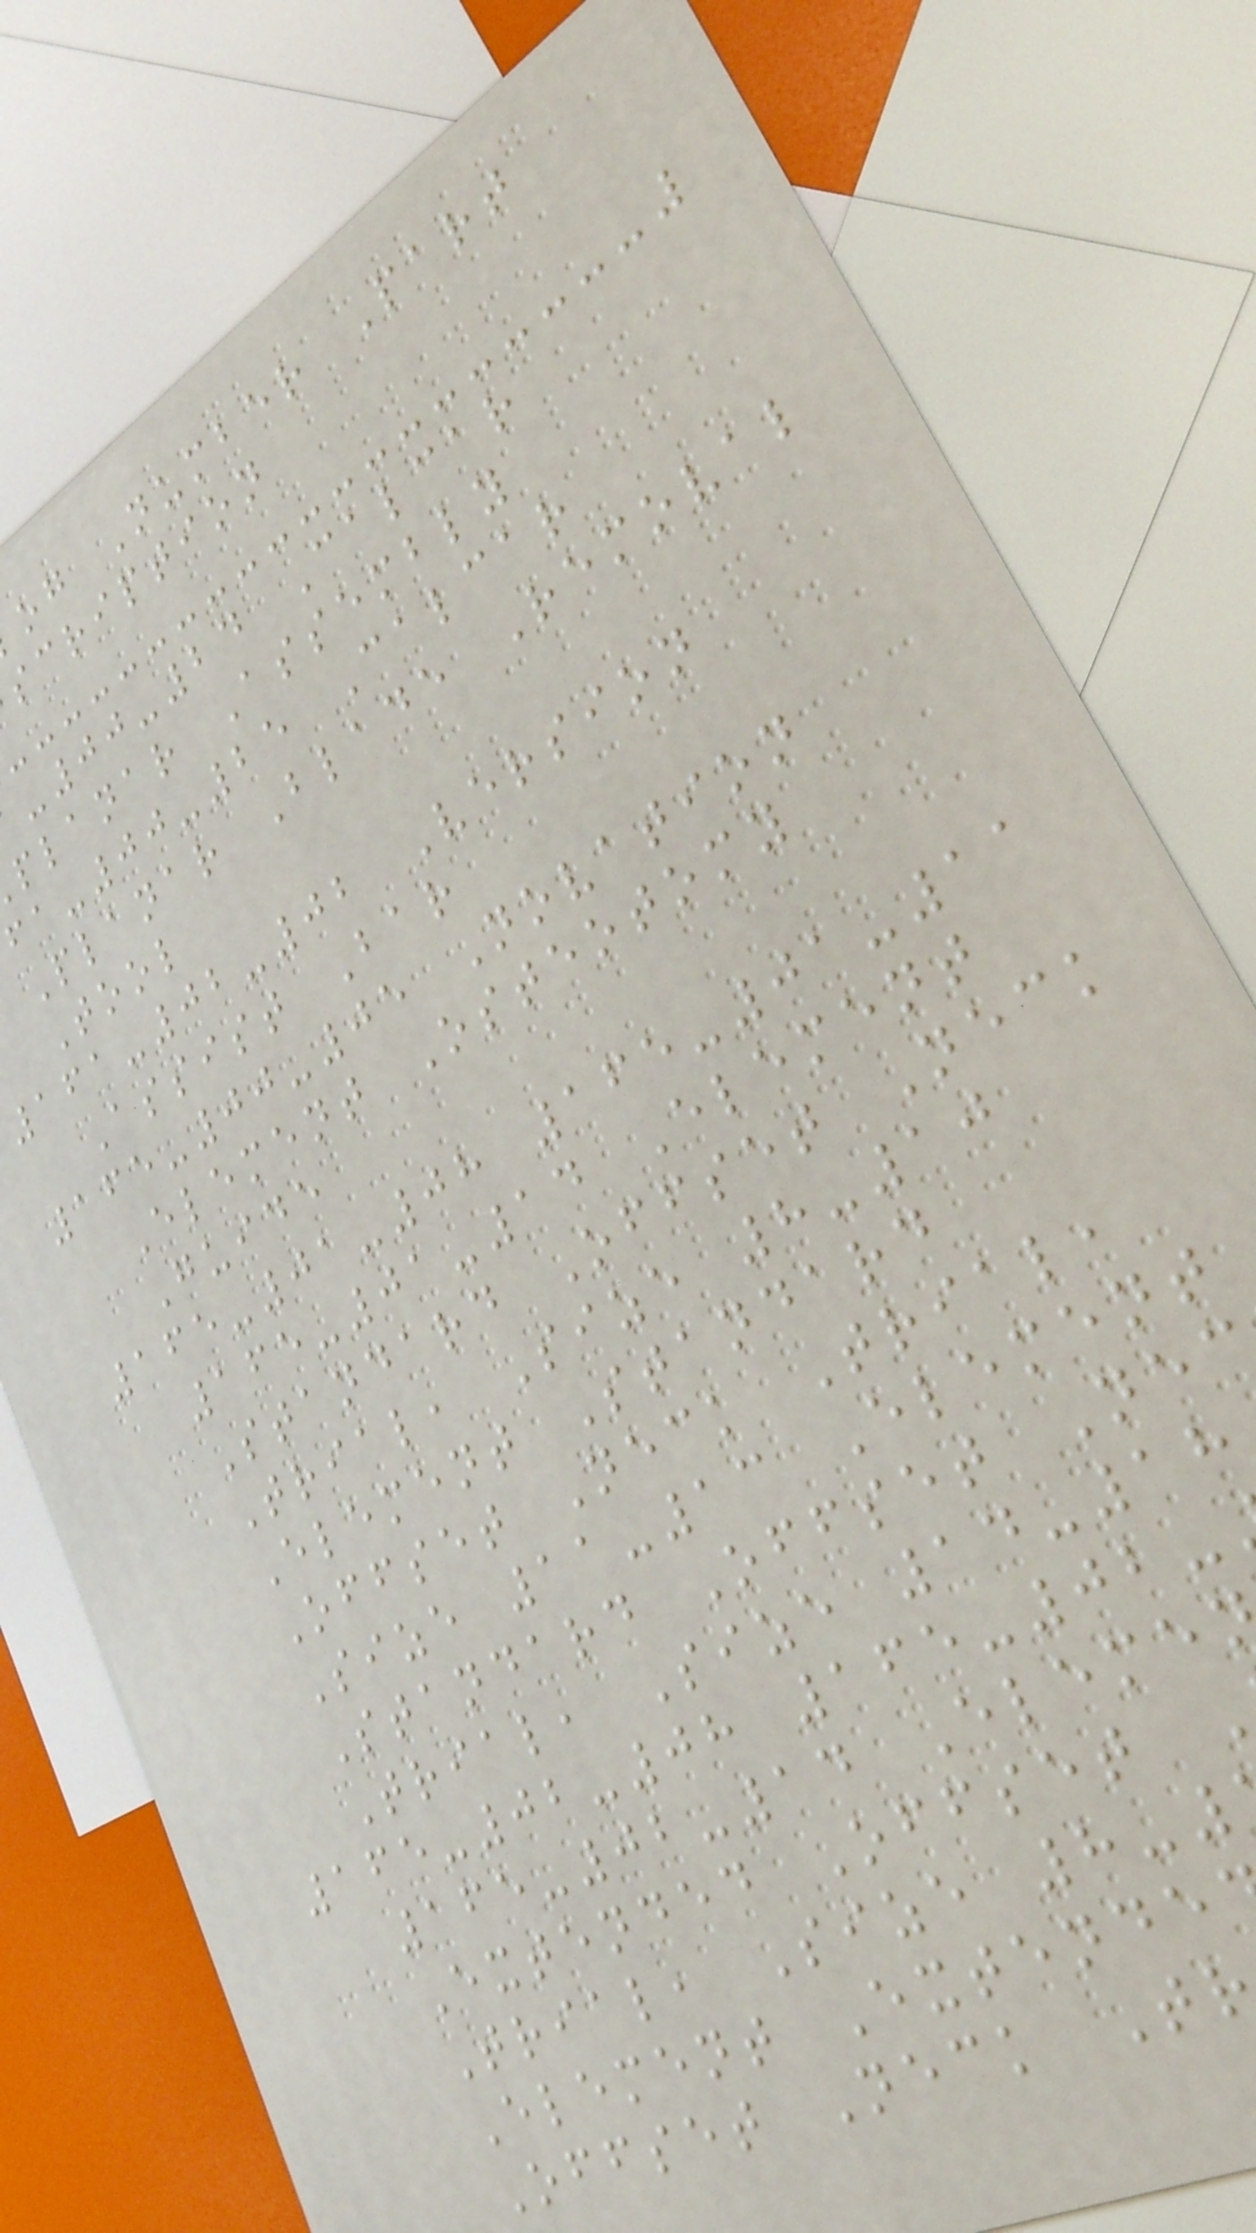og Number Part
scription
-00-24 Calcar
planar Assembly
-00-25 Calcar
Planar Blade Removal
Tool
161-02-02 Version
Assist Bar
165-00-05 Novation
Element Osteotomy
Guide
165-01-08 165-01-11
165-01-14 Element
Standard Offset Neck
Trial, Size 8-10
Element Standard
Offset Neck Trial,
Size 11-13 Element
Standard Offset Nec
Trial, Size 14-18
165-02-08 165-02-
165-02-14 Eleme
Extended Offset
Trial, Size 8-
Element Extende
Offset Neck Tr
